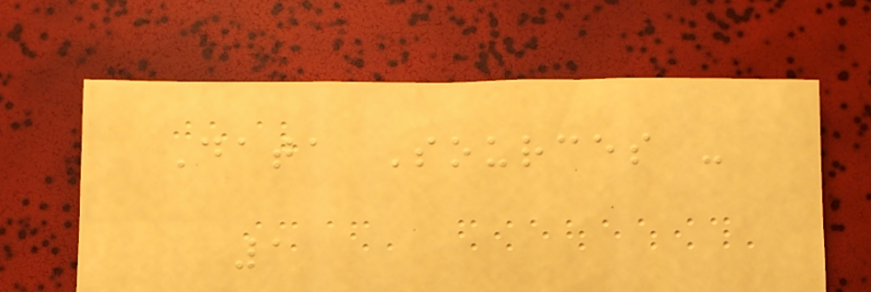Data Sources -
1
